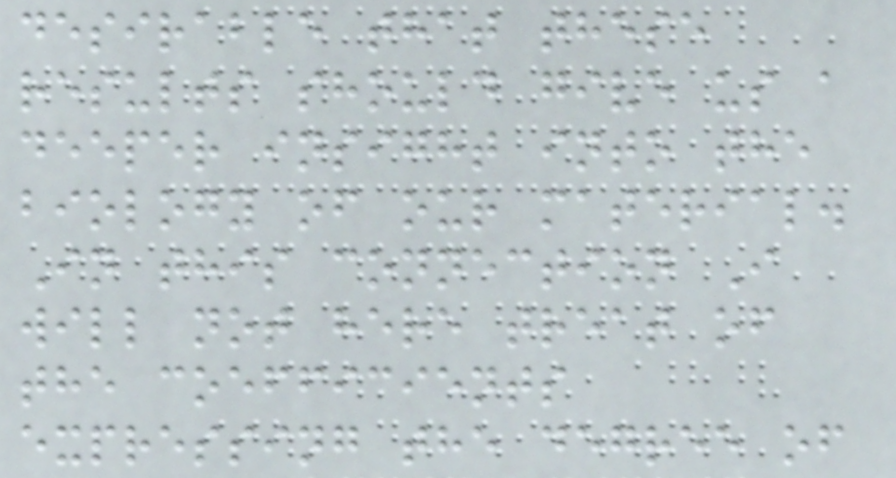desirable that these
results should give us a
deeper insight into the
biology of our material.
In this connection I
will not here treat of
the coefficients
expressing the degree of
